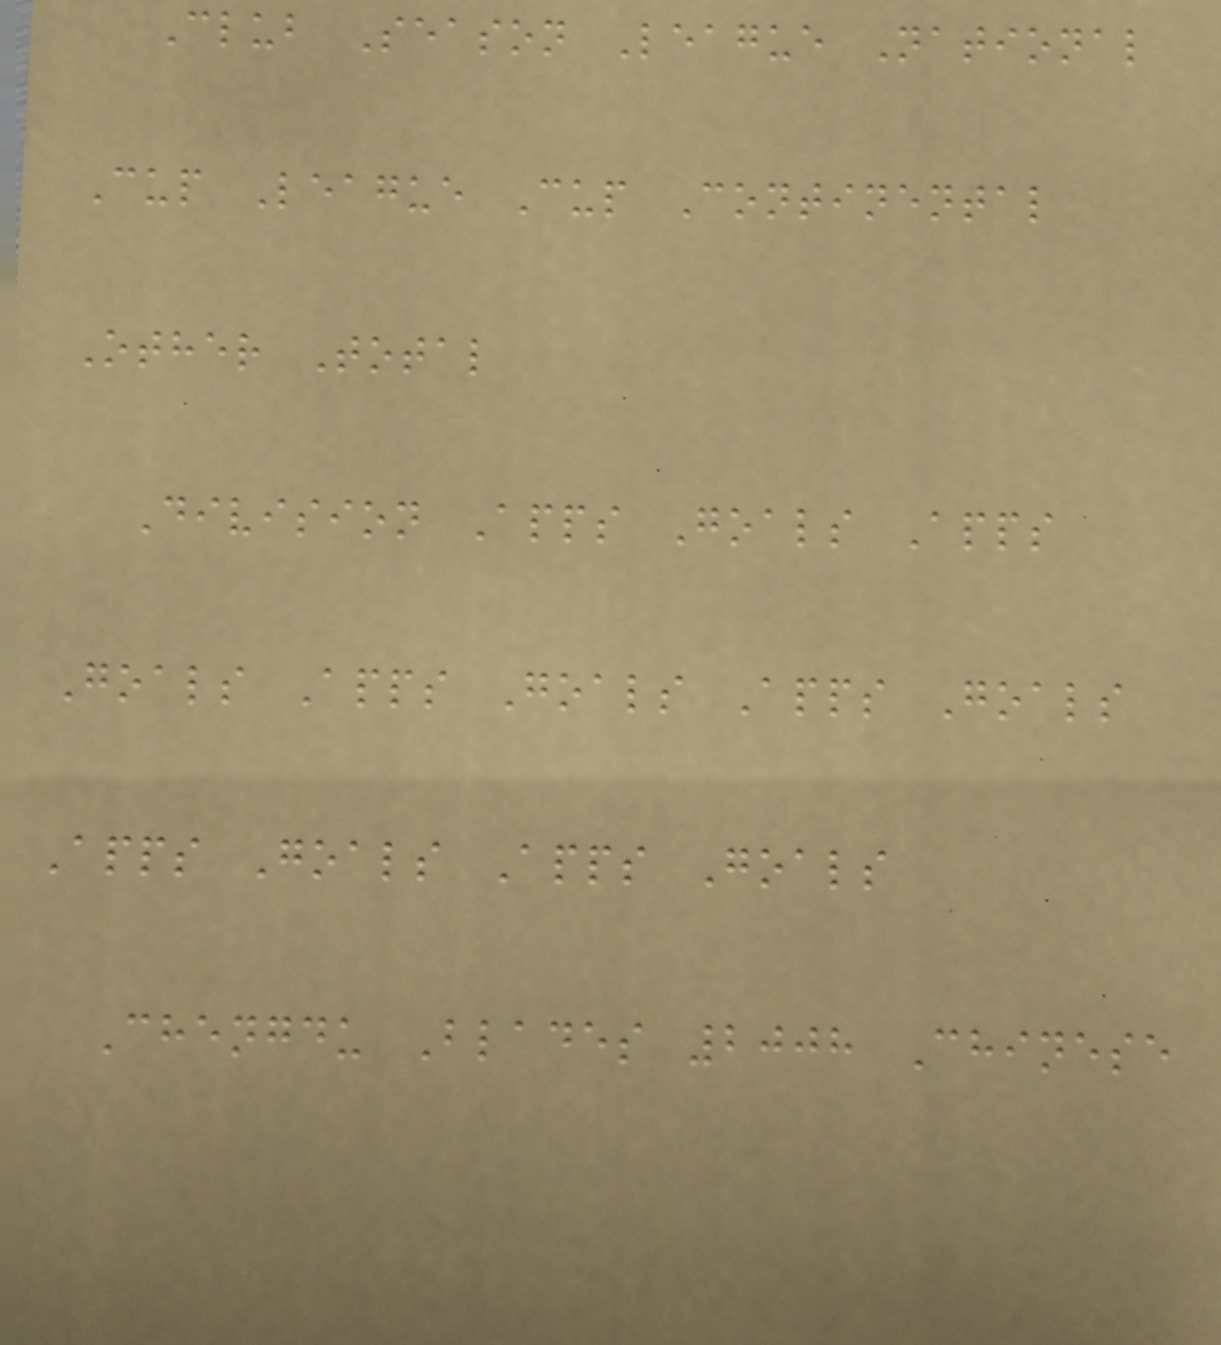Club Season League National
Cup League Cup Continental
Other Total
Division Apps Goals Apps
Goals Apps Goals Apps Goals
Apps Goals Apps Goals
Chengdu Blades 2008 Chinese
